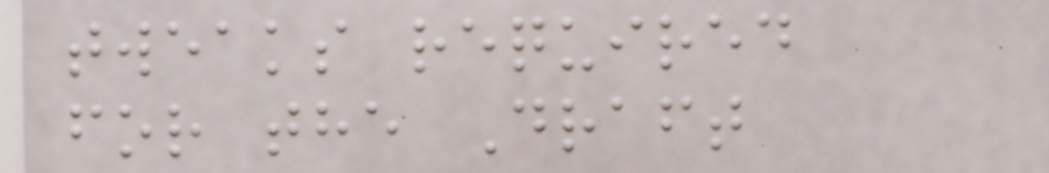tweaks required
for the Draft
